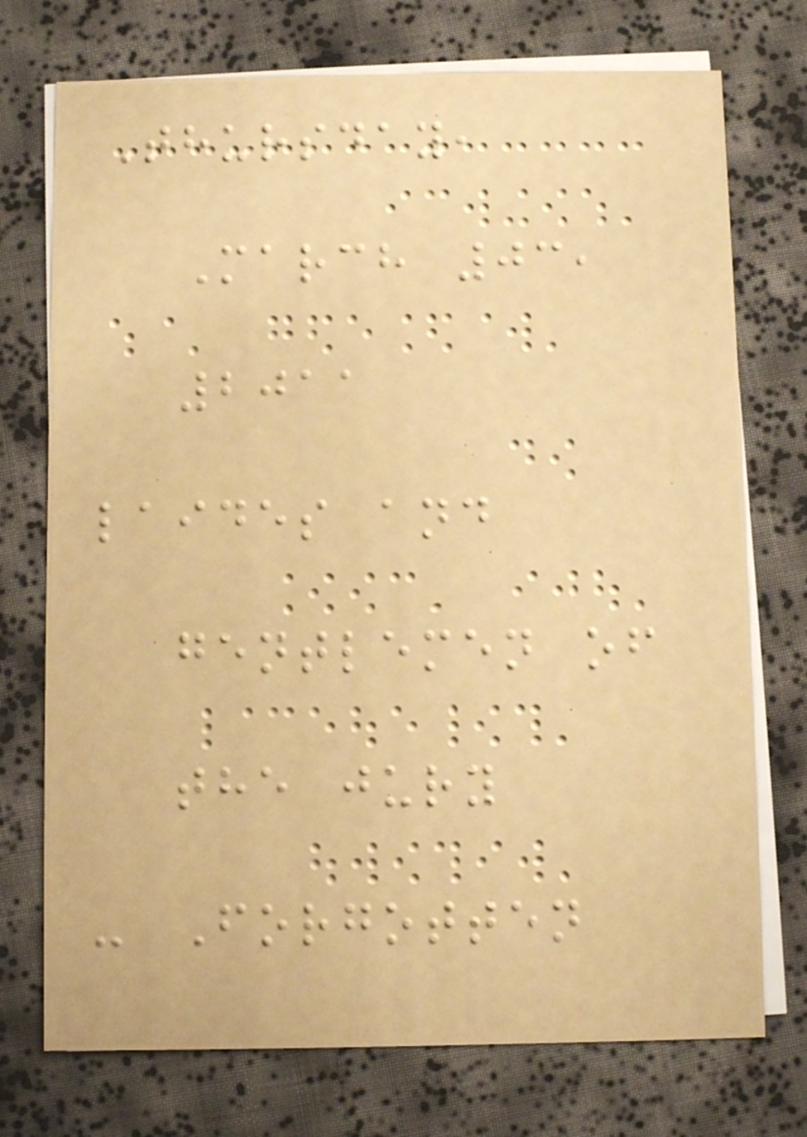Thursday,
March 03,
2011
laides and
gentlemen of
the jury
- Forgotten
